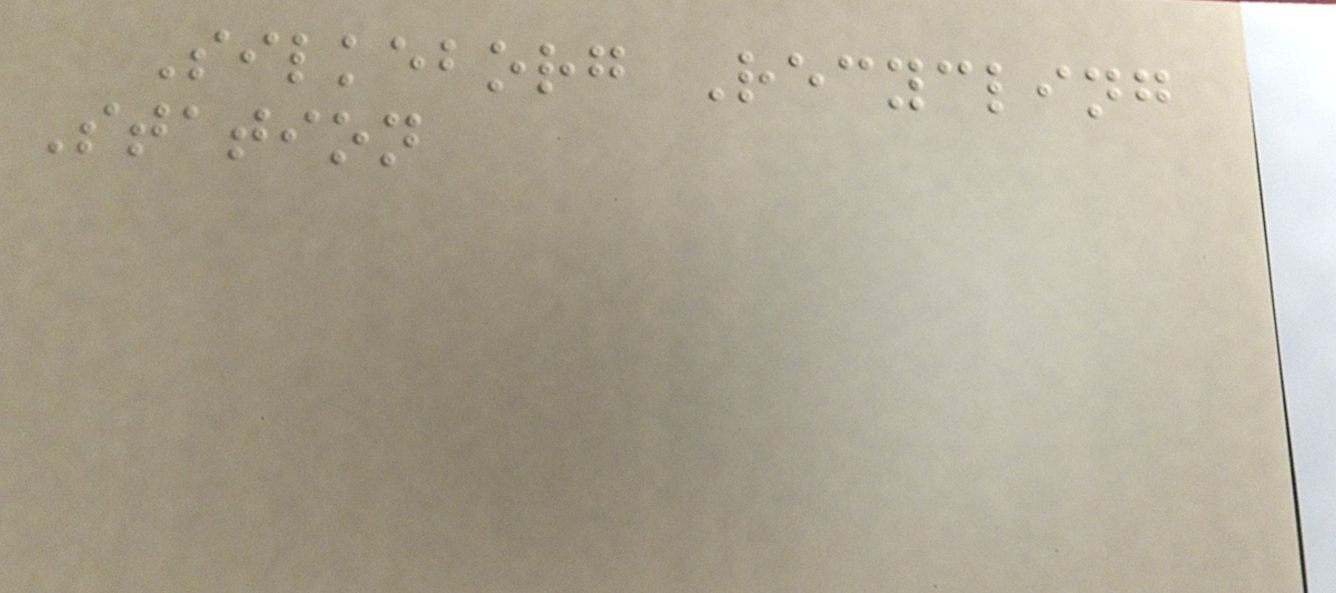Silkeborg Recycling
Station
